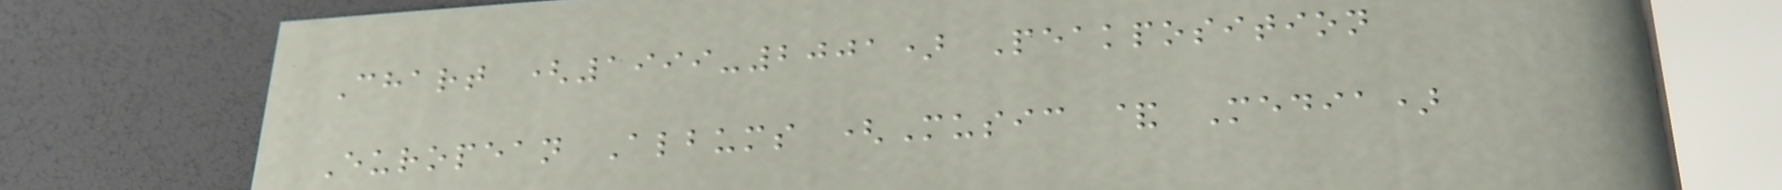Chart (1999-2001) Peakposition
European Albums (Music & Media)
